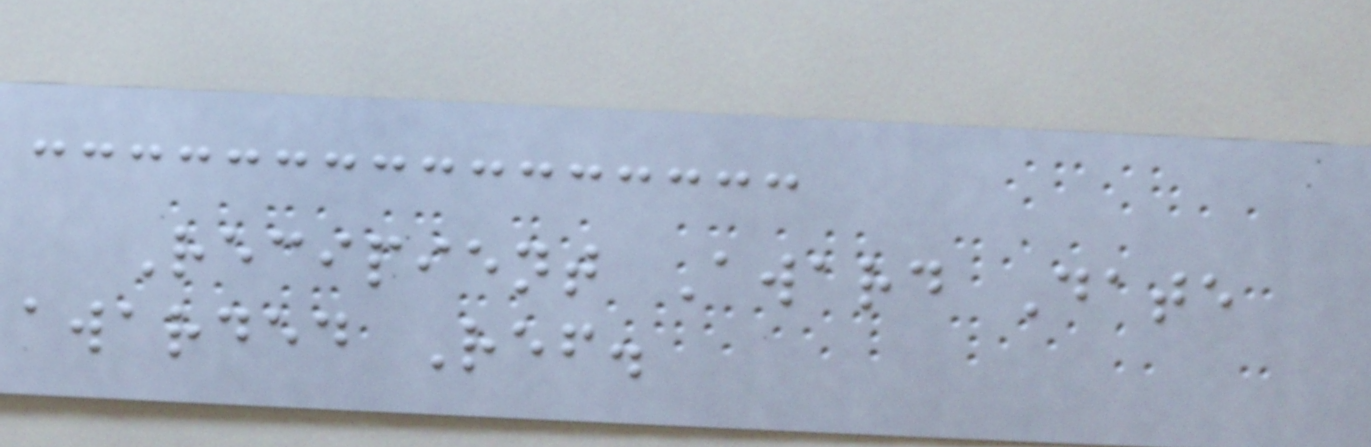Recipient Award Date
awarded Ref.
